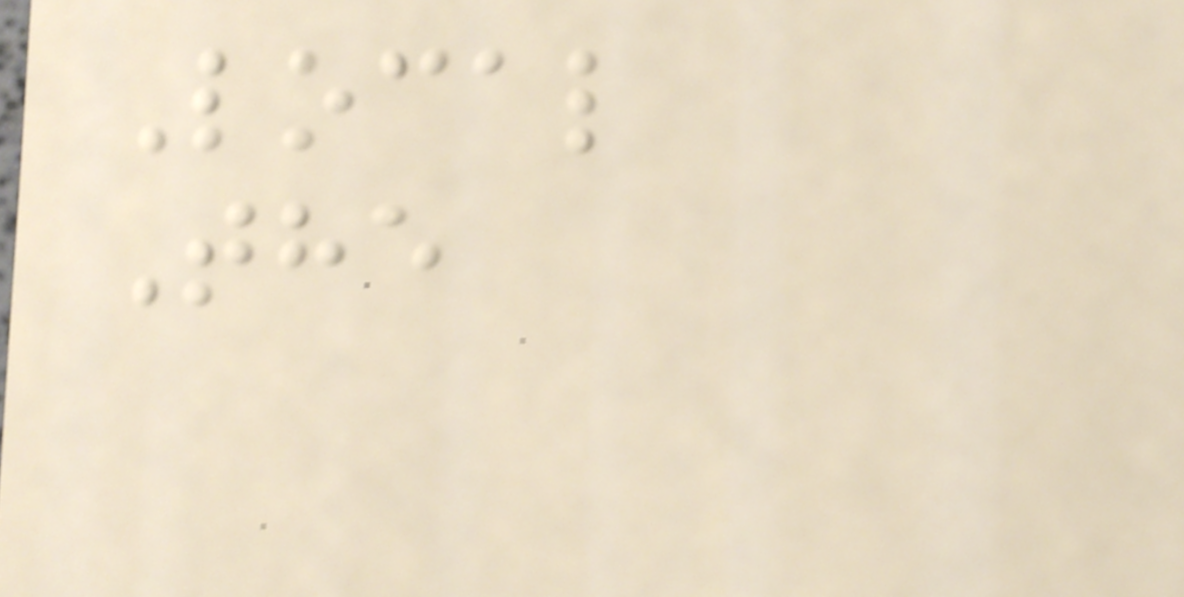Local
The
